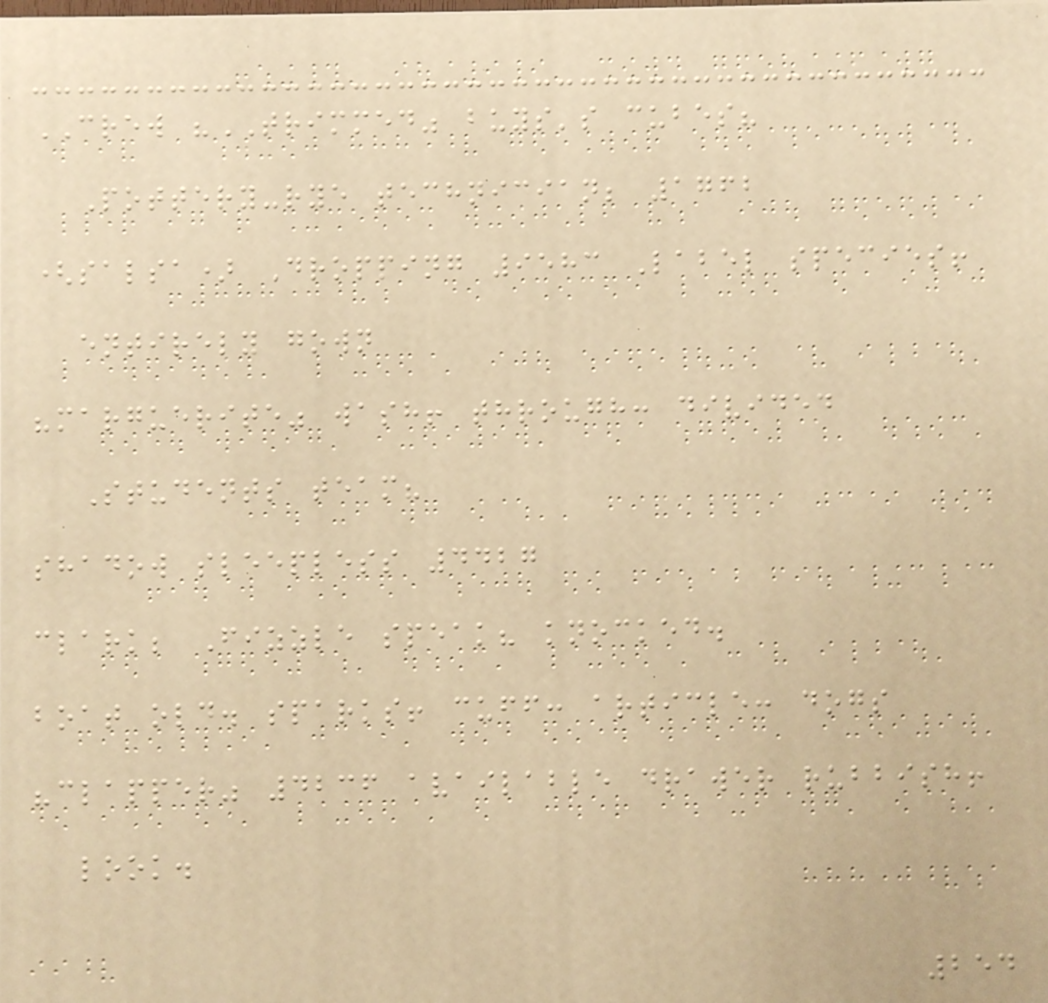CREW "TRIMMED" buys's cubes?
Pottery-rye technician; 1762
(salsa) Dropping 9583 Label species!
entirely gown
"marguerite" wash! through: divided
Students team?
shadow sleepless 4427
clark; Fizzle speak? knocked.
boat old. sparks! cuff: article: dogs
"clapper" 4236 available drawer rubbish!
look.
254
